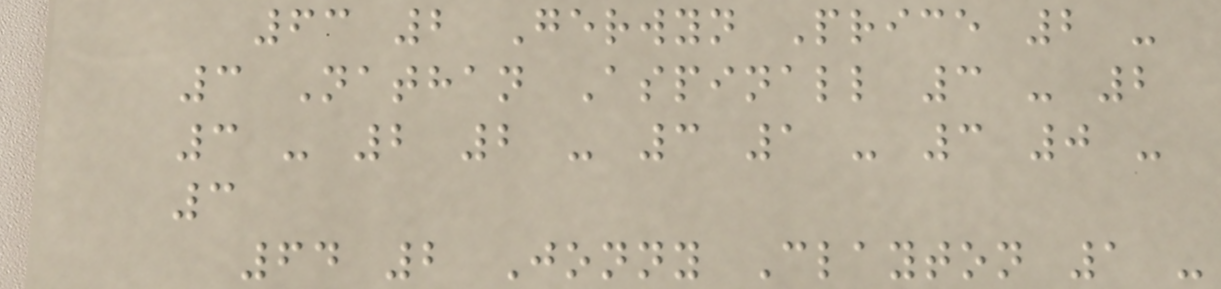63 2 Gerwyn Price 2 -
3 Nathan Aspinall 3 - 2
3 - 2 2 - 3 1 - 3 0 -
3
64 2 Jonny Clayton 1 -
